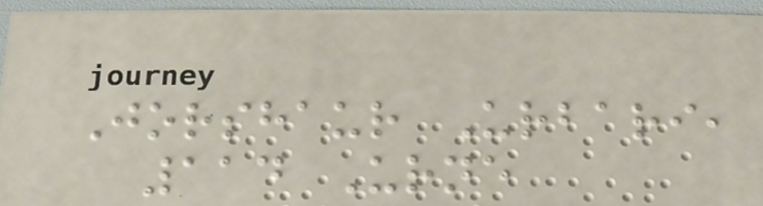Jorshaur Urbari,
114 Urne
